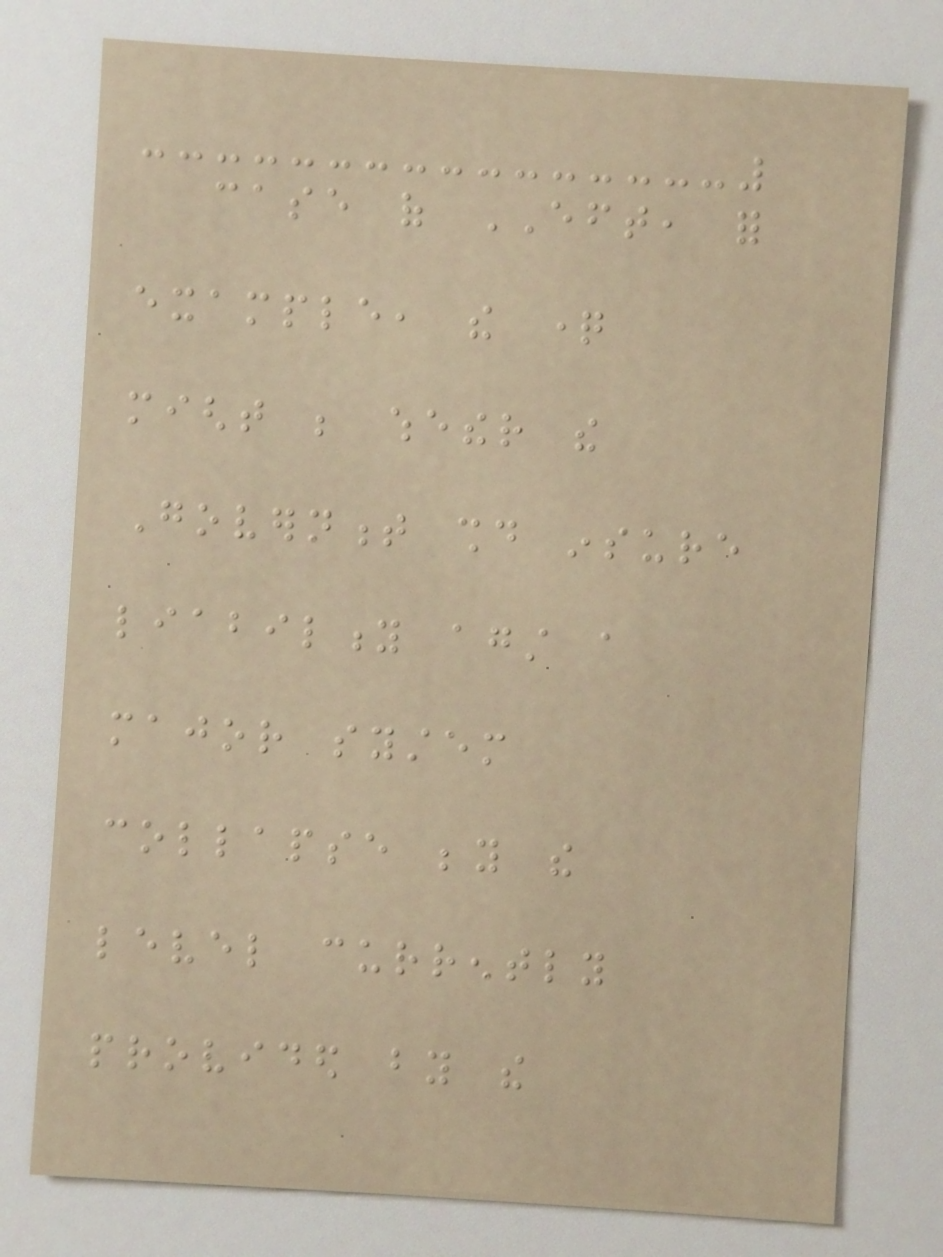case of EFT, for
example, the question
might be whether the
Government should insure
liability against a
major system
collapse beyond the
level currently
provided by the
